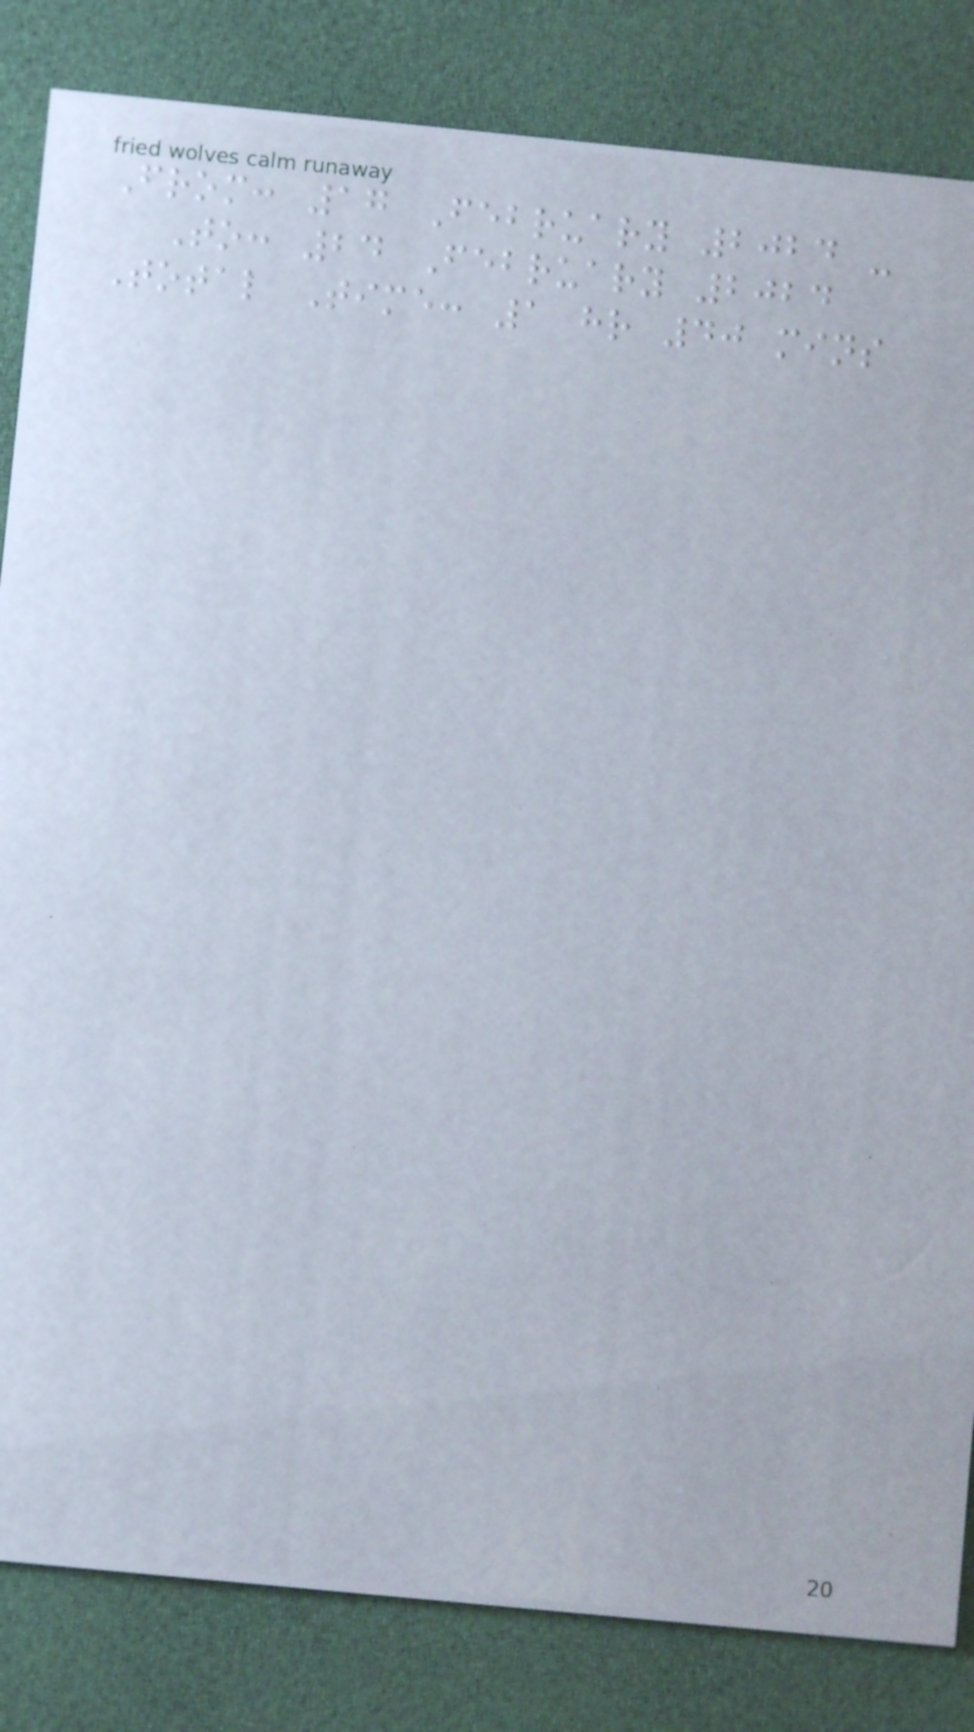From: 17 February 2024 -
To: 24 February 2024
Total Time: 1 hr 40 mins
